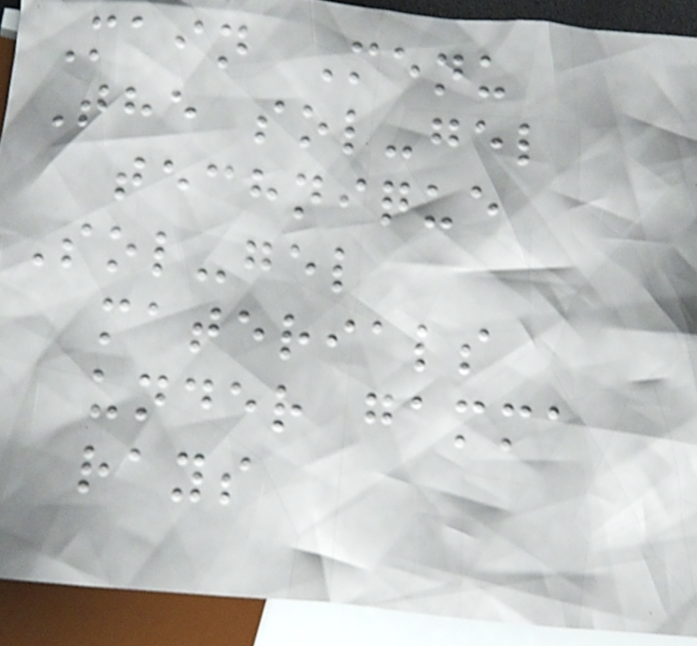Main Menu
The sol-gel
technique
Sol-gel
materials
under gamma
rays
